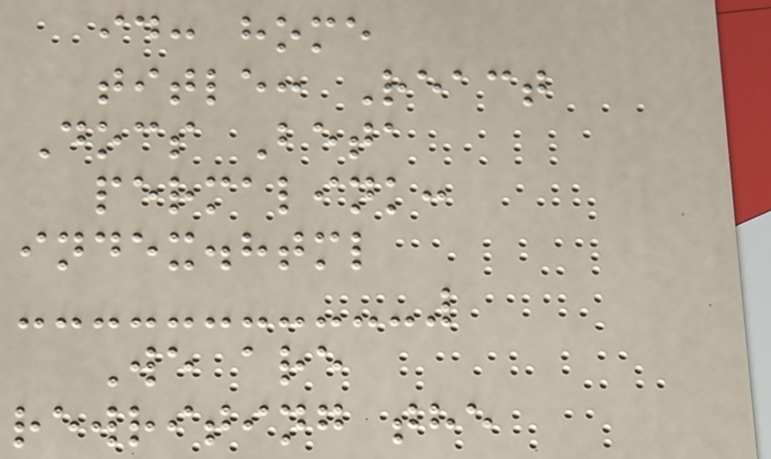id: home
title: React
Docs Beta
permalink:
index.html
We are
rewriting the
